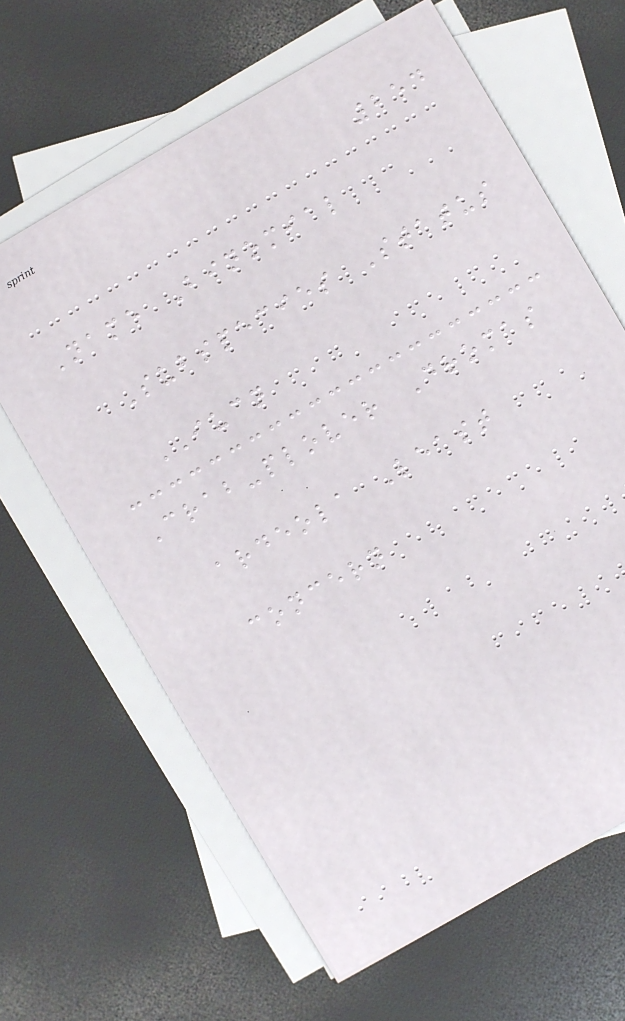254
Name Binomial
Subspecies Status
IUCN
Crab-plover Dromas
ardeola Least
concern
